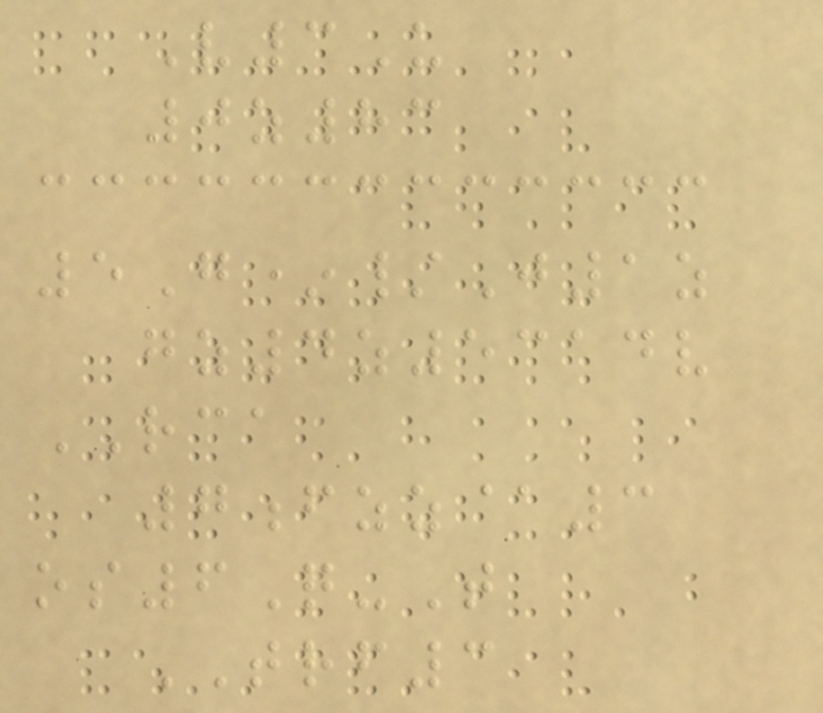V3U
0z83
5G*/J1z
gz4z5314v
RCA
7fzz@3
os6Q-T
TRF3
